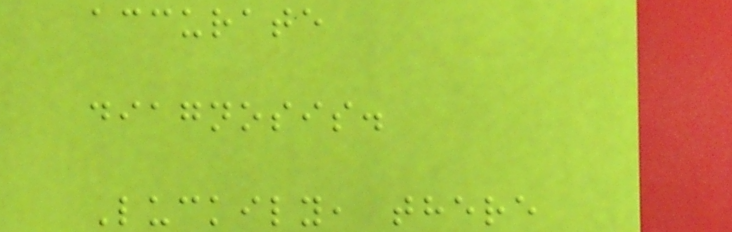accurate
diagnosis.
Luckily, there
